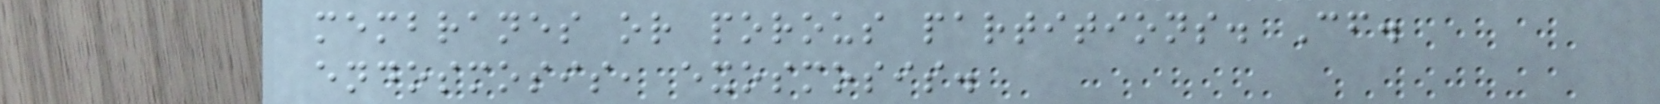membranes or porous partitions. Cf.
endosmosis, exosmosis.
